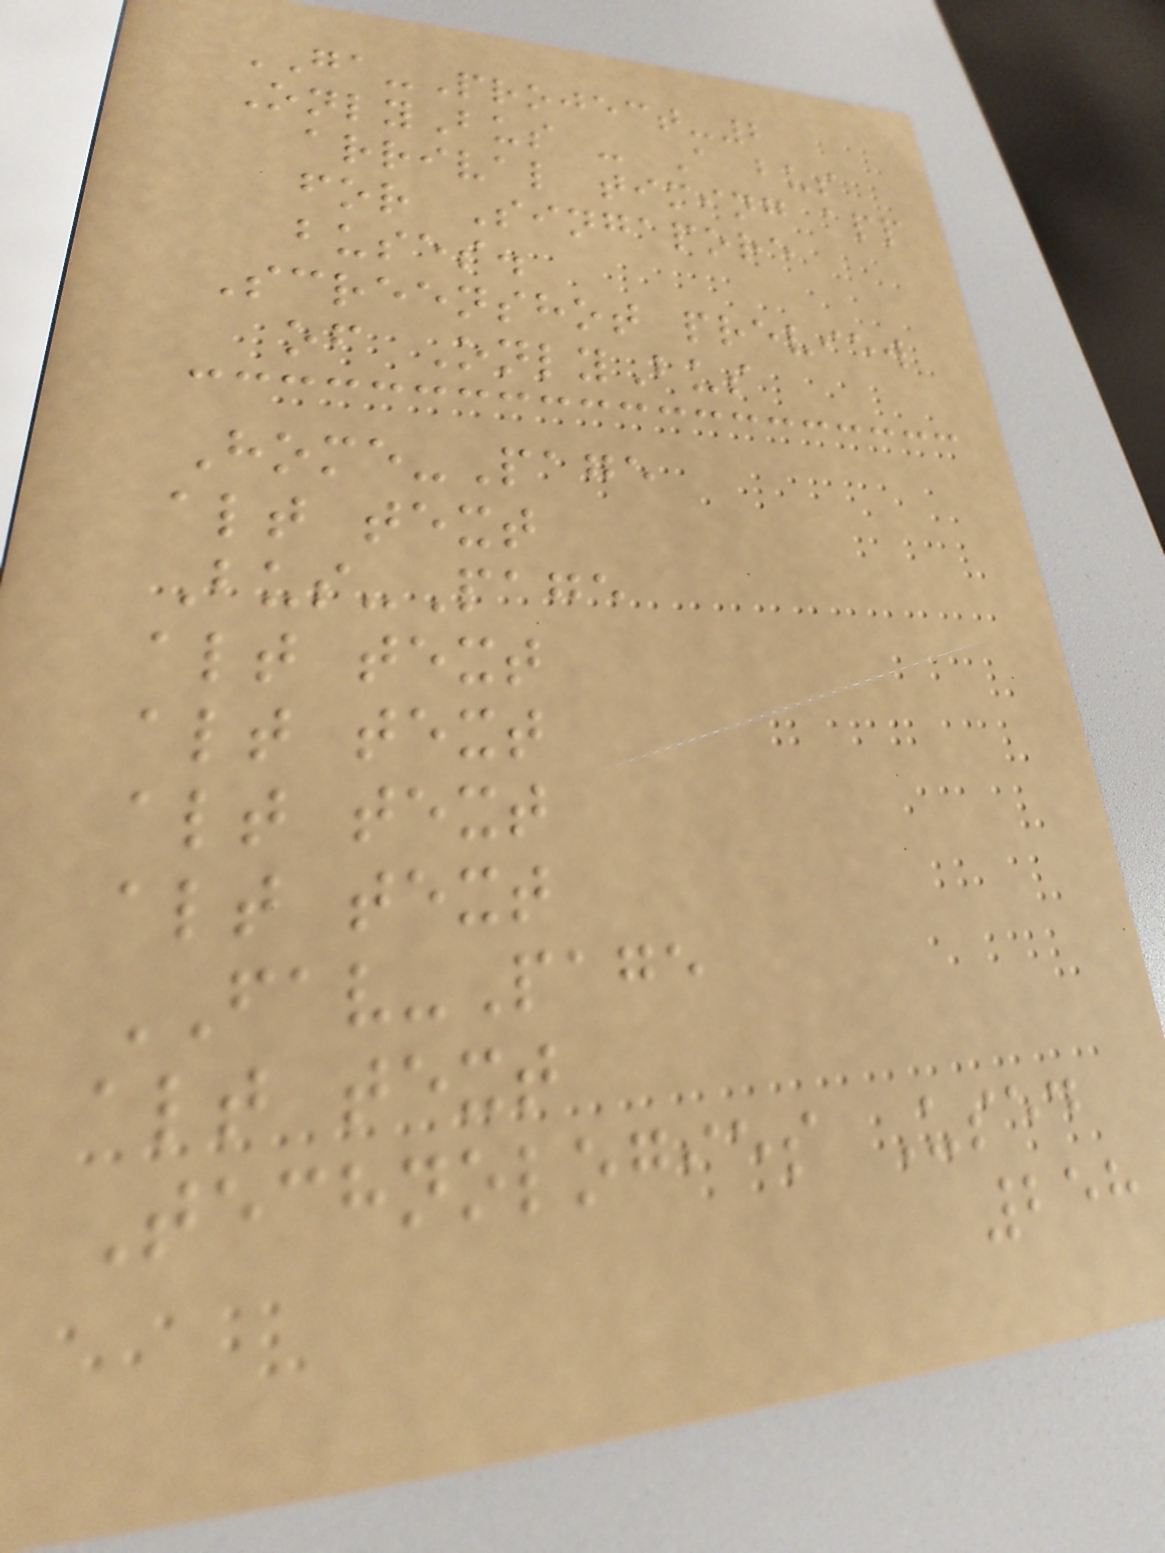GA-Project-2
OnlyBus - A bus
arrival timing app
for Singapore
buses.
Screenshot preview
of OnlyBus
Home-Page
alt text
Bus-Page
alt text
alt text
alt text
alt text
FAV-Page
alt text
Technologies Used
258
